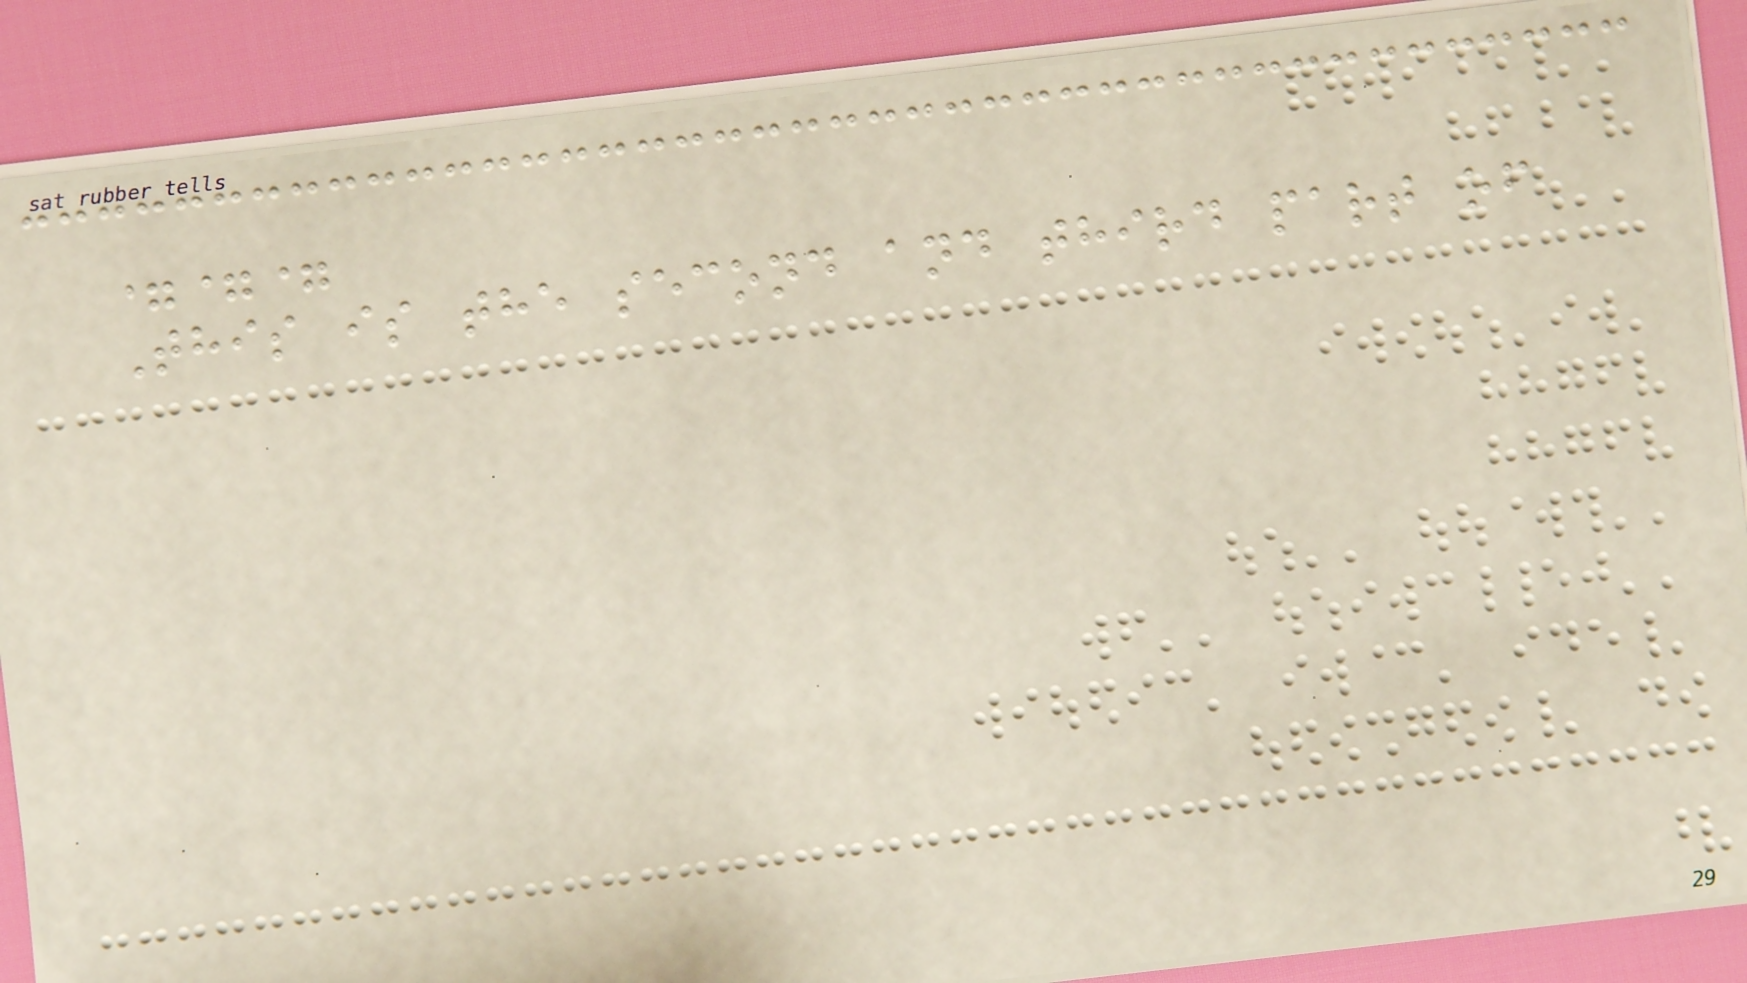===
This is the second and third part of
